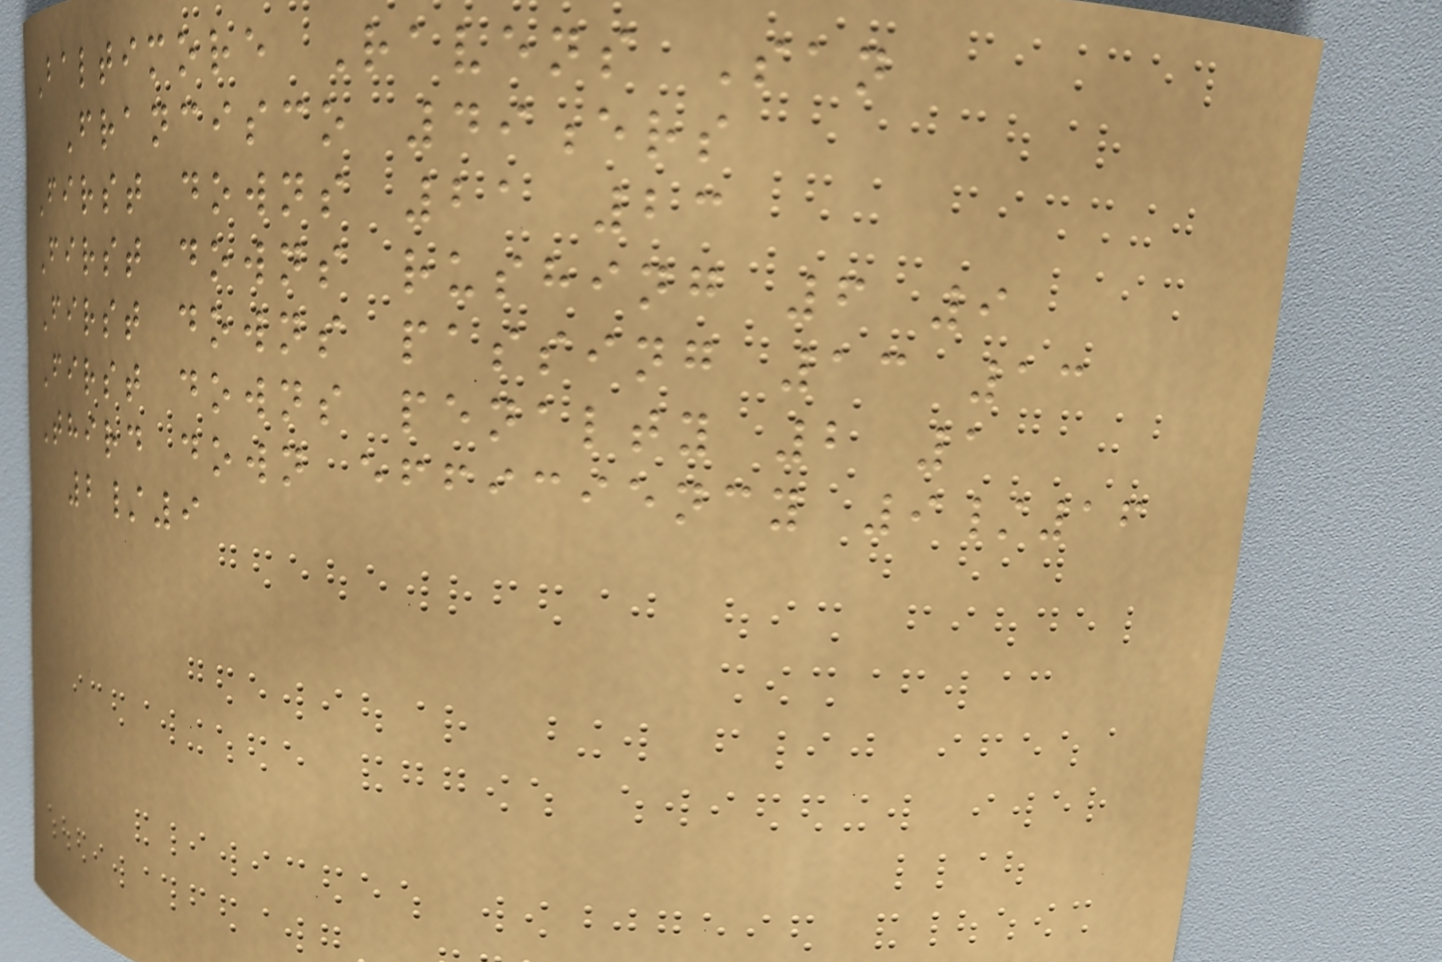Baltimore Ravens San
Francisco 49ers
First downs 21 23
First downs rushing 6 9
First downs passing 13 13
First downs penalty 2 1
Third down efficiency 9/16
2/9
